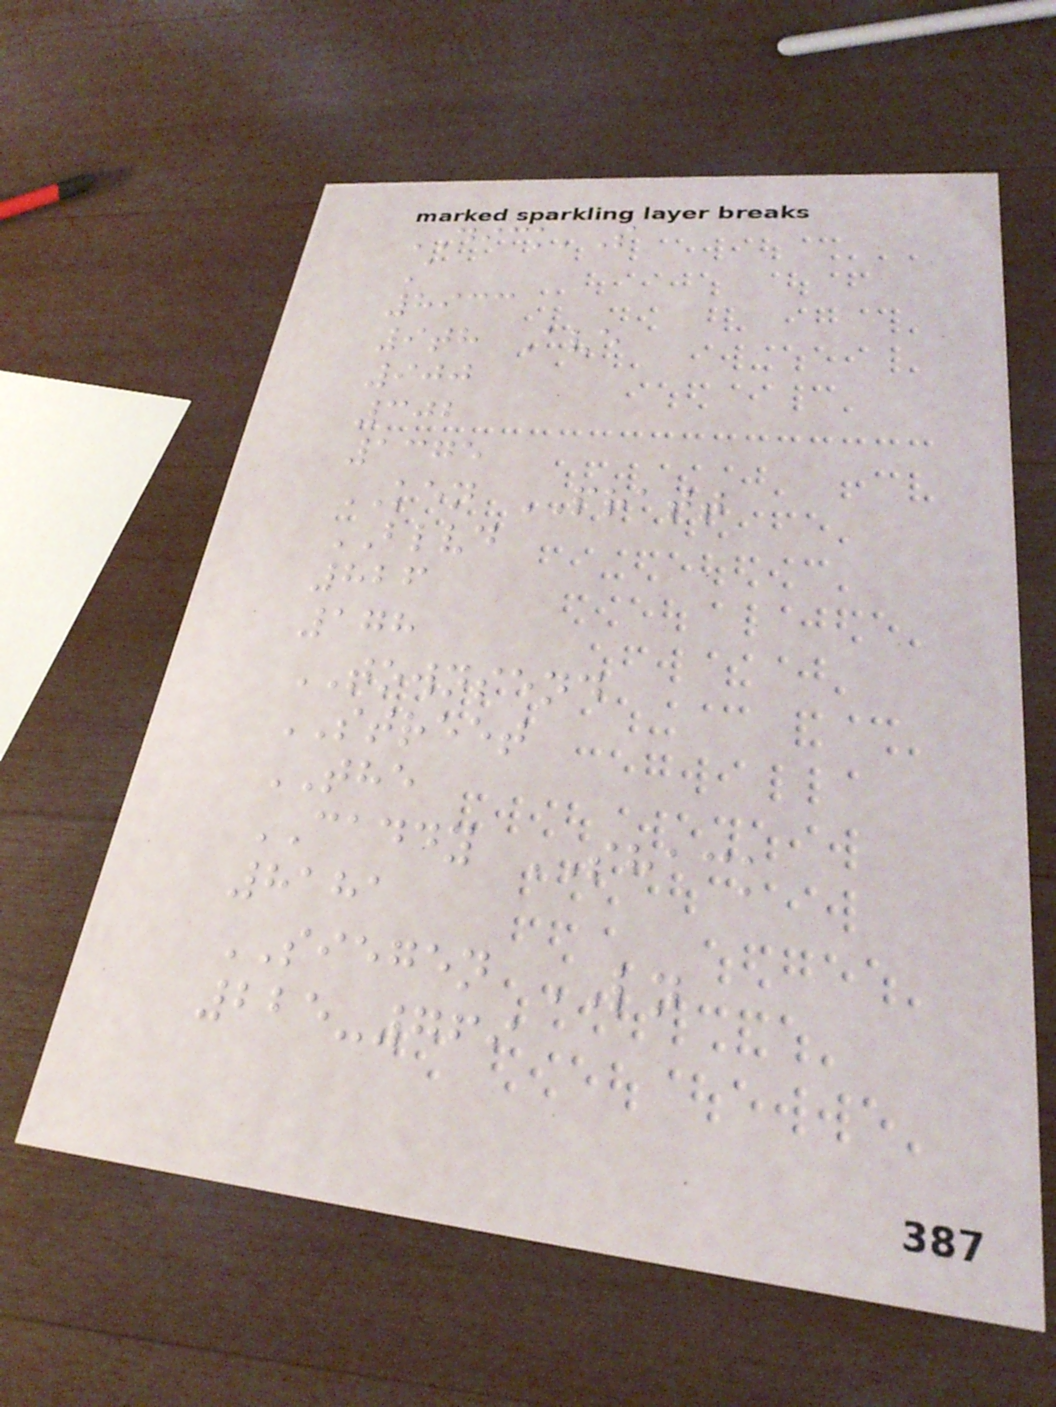DICK'S
A
8933
9th Ave
900
302
1375
KEN PRATT
BLVD
826
178
TOWNSEND
STREET
THE
CADDY SHACK
8181
SIEGEN LN
225-769
